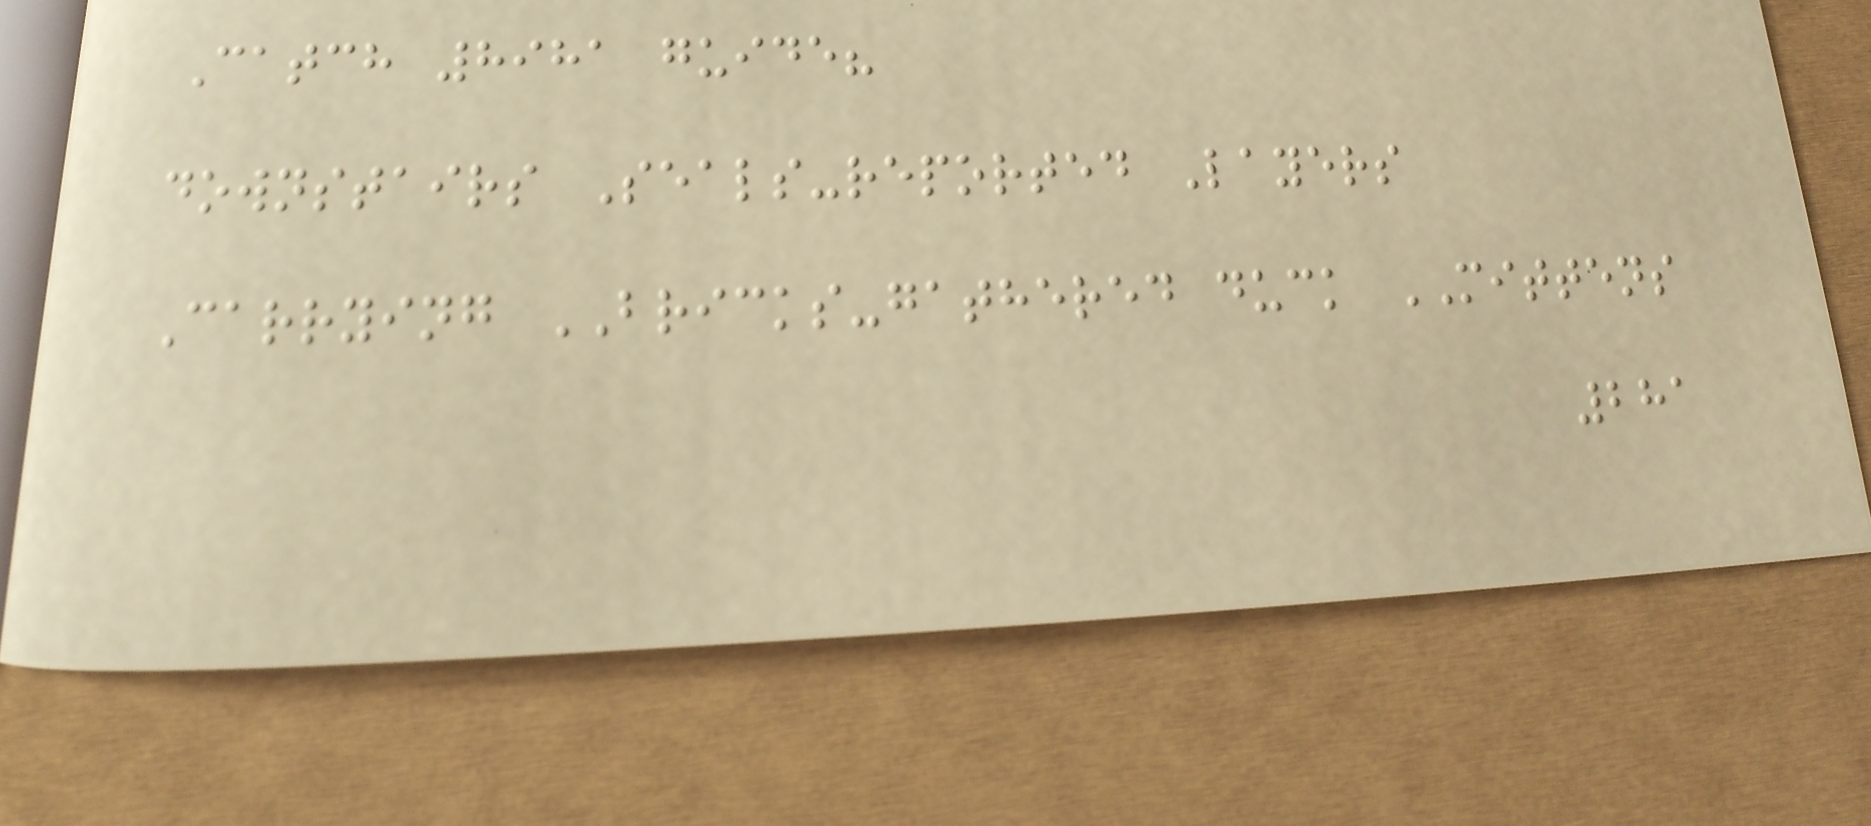Catch 8981 guide?
downstairs Seals-reported Layers
Carrying BRICKS-gathered duck MITTENS
281
